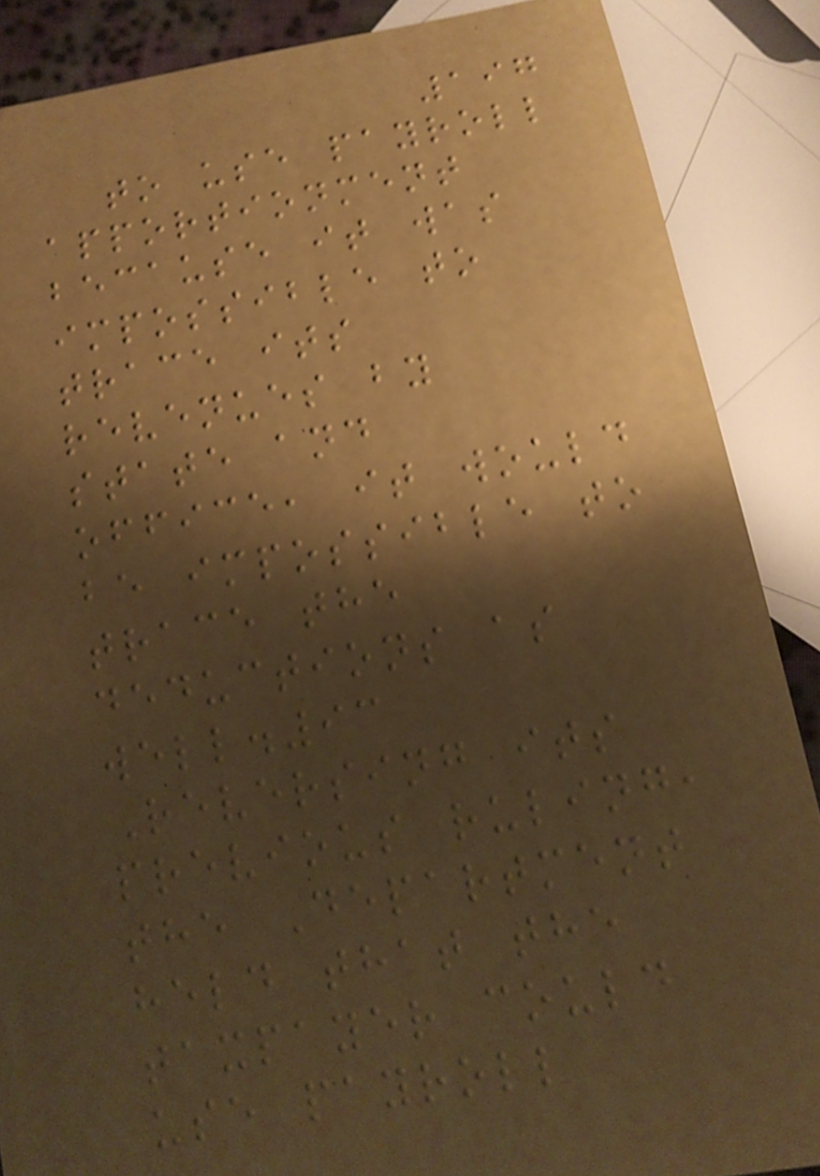197
to use payroll
apportionment
because it was
impossible to
trace its
revenues by
state and
office, it would
be impossible to
trace the
deductions as
well.93
Reversing its
previous ruling,
the Department
held that the
taxpayer could
use payroll
